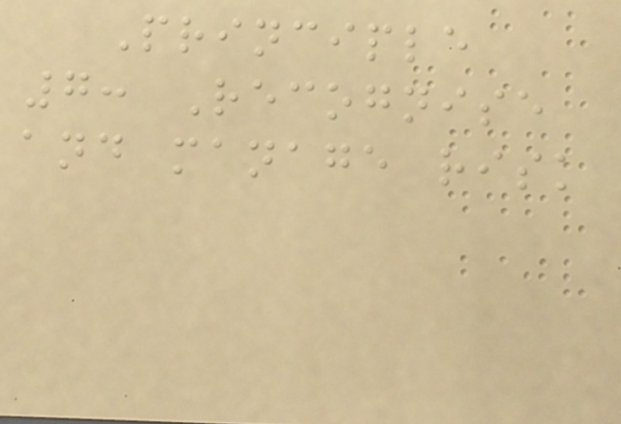Principle
7: Recognise
and manage risk
